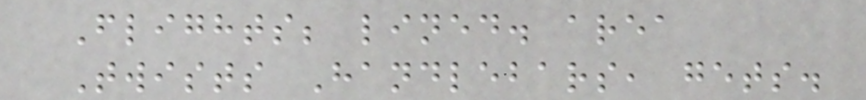Flights; lined. area
Twists Handlebars, gets.
